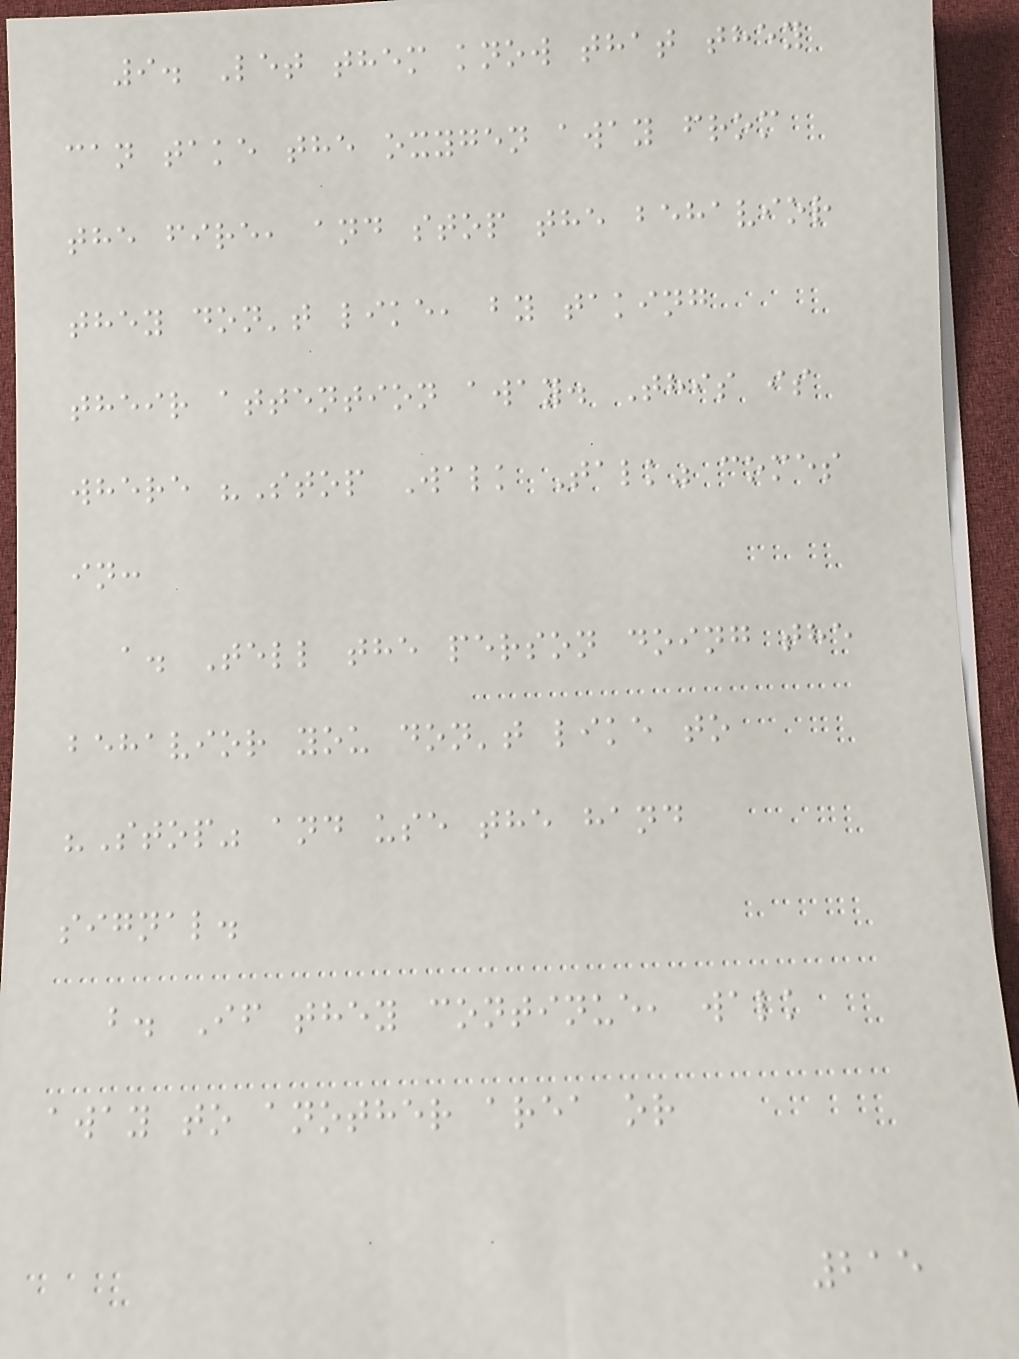9. Let them know that they
can take the oxygen away from
the fire, and stop the behavior
they don't like, by taking
their attention away. This is
where "Stop Walk Talk" comes
in:
a. Tell the person doing the
behavior you don't like to
"Stop" and use the hand
signal.
b. If they continue, walk
away to another area or
215
